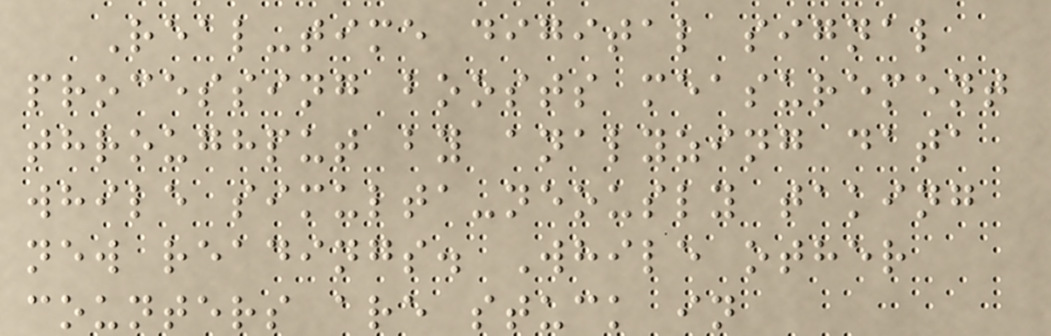Real-time digital signal
processing boosts measurement
throughput by analyzing data
while simulta-neously taking
new readings. While other
counters are stuck in
